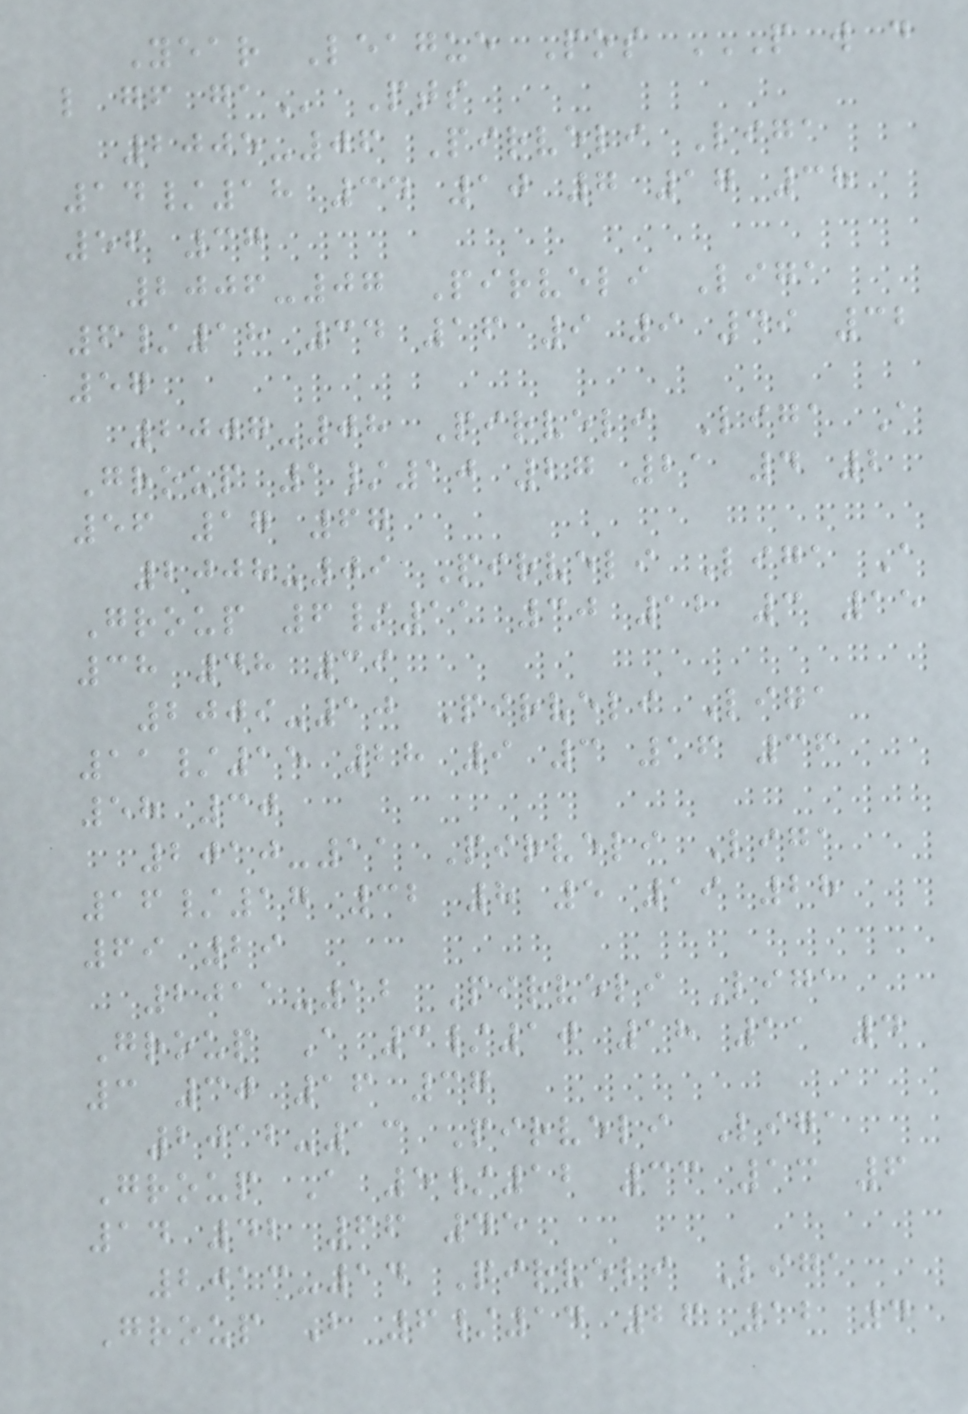Year League Pos P W D
L GF GA Pts
2005-06 Pirveli Liga
14/18 34 10 7 17 38
56 37
2006-07 Pirveli Liga
6/18 34 16 9 9 49 32
57
2007-08 Pirveli Liga A
Group 1/10 27 21 4 2
56 17 67
2008-09 Pirveli Liga A
Group 6/11 30 12 3 15
38 48 39
2009-10 Pirveli Liga
11/15 28 9 3 16 36
58 30
2010-11 Pirveli Liga
16/17 32 8 5 19 28
69 29
2011-12 Pirveli Liga
Group A 3/10 18 11 4
3 30 16 37
2012-13 Pirveli Liga
Group A 5/12 33 13 6
14 42 66 45
2013-14 Pirveli Liga
Group B 6/14 26 12 4
